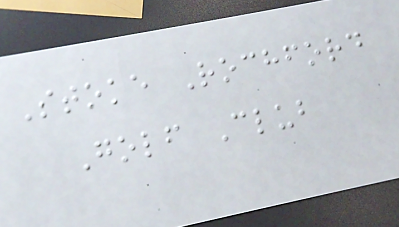Stoke Rochford
Golf Club
